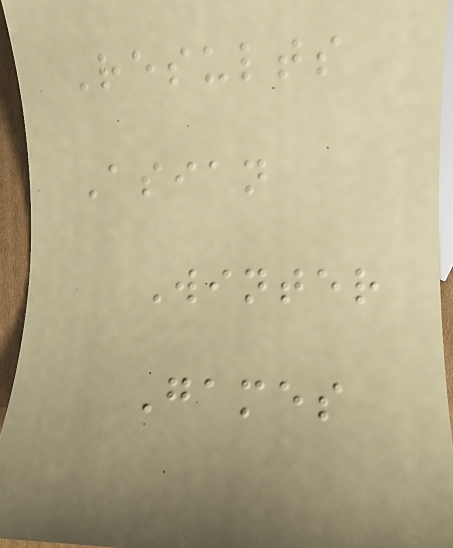Results
Asian
Winter
Games
